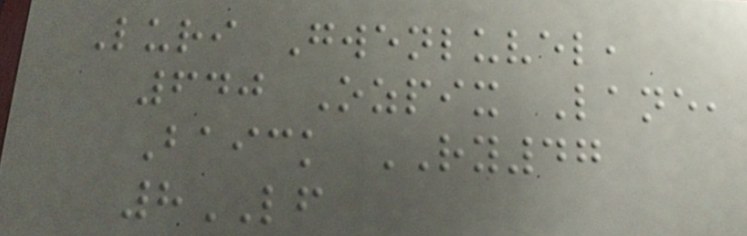Luri Gwenluvel,
640 Ozpix Lane,
Baick RY47
8LF
